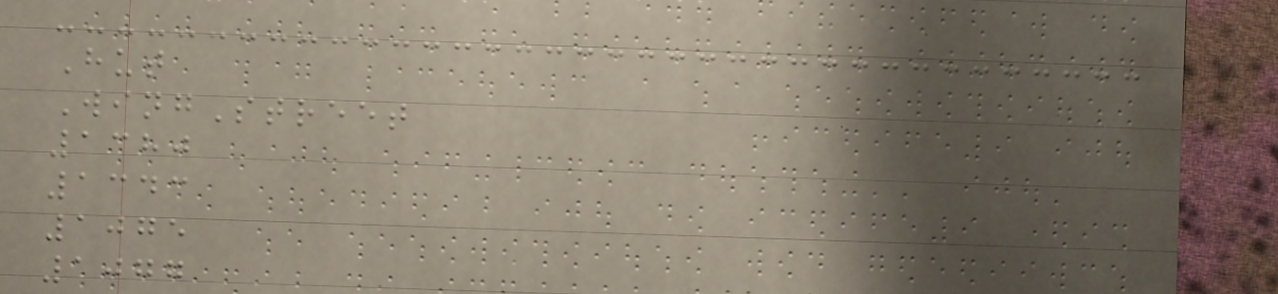Hut
WingStreet
1380
1343
1075
1077
